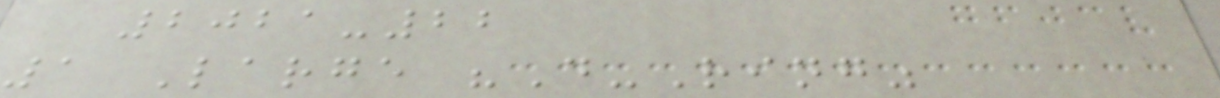2021-22
1 Large "D-Ring"
